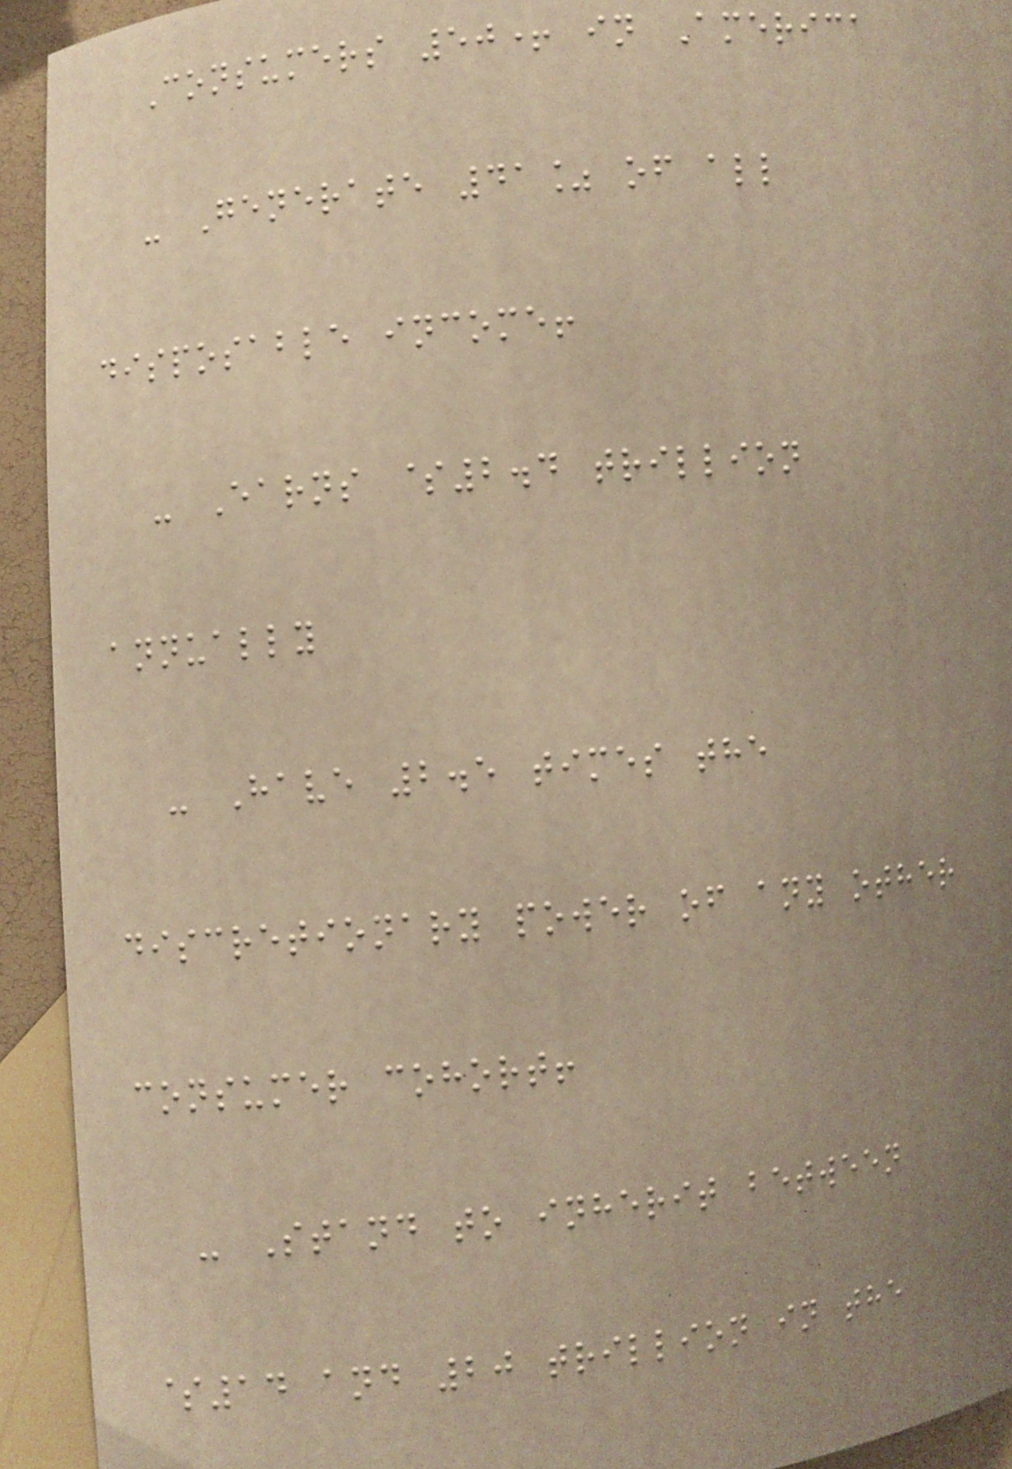Consumers 50+ in America
- Generate 41% of all
disposable income!
- Earns $2.4 trillion
annually
- Have 2.5 times the
discretionary power of any other
consumer cohort!
- Stand to inherit between
$14 and 20 trillion in the
